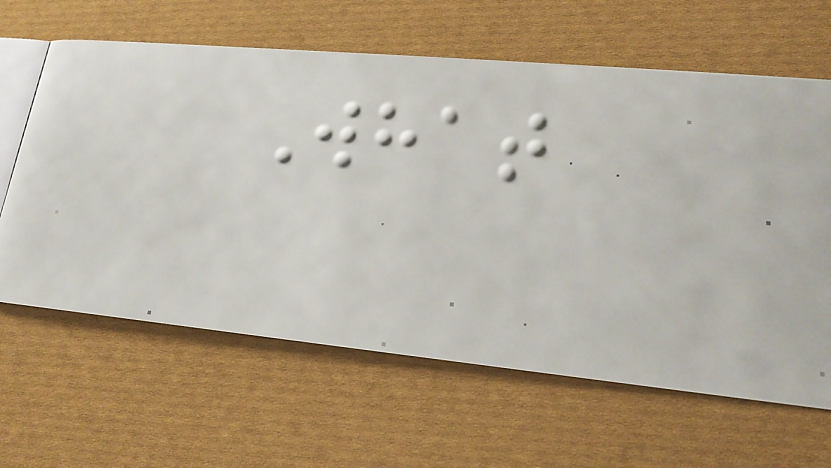What
